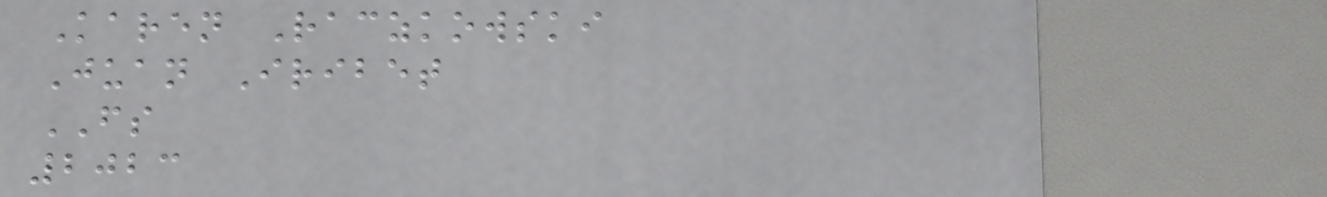Karen Raczkowski
Juan Iribet
FS
2023
